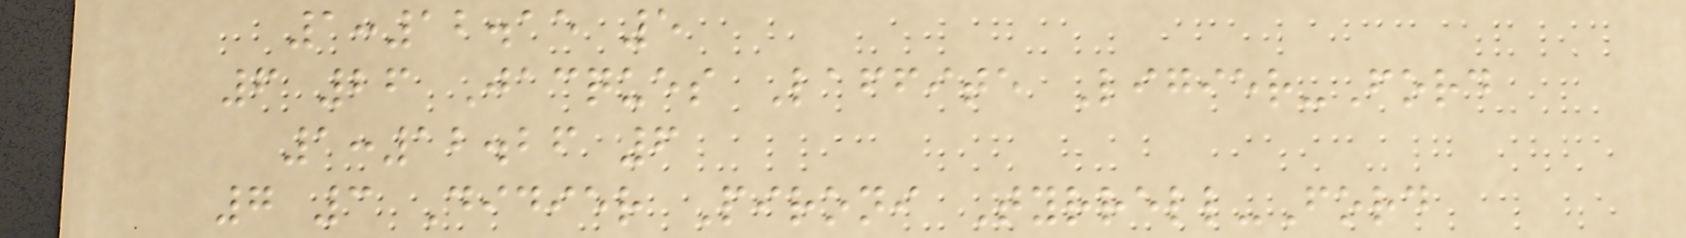1:12.15 5
6 26 Jacques Laffite Ligier-Ford
1:12.26 6
7 3 Didier Pironi Tyrrell-Ford
